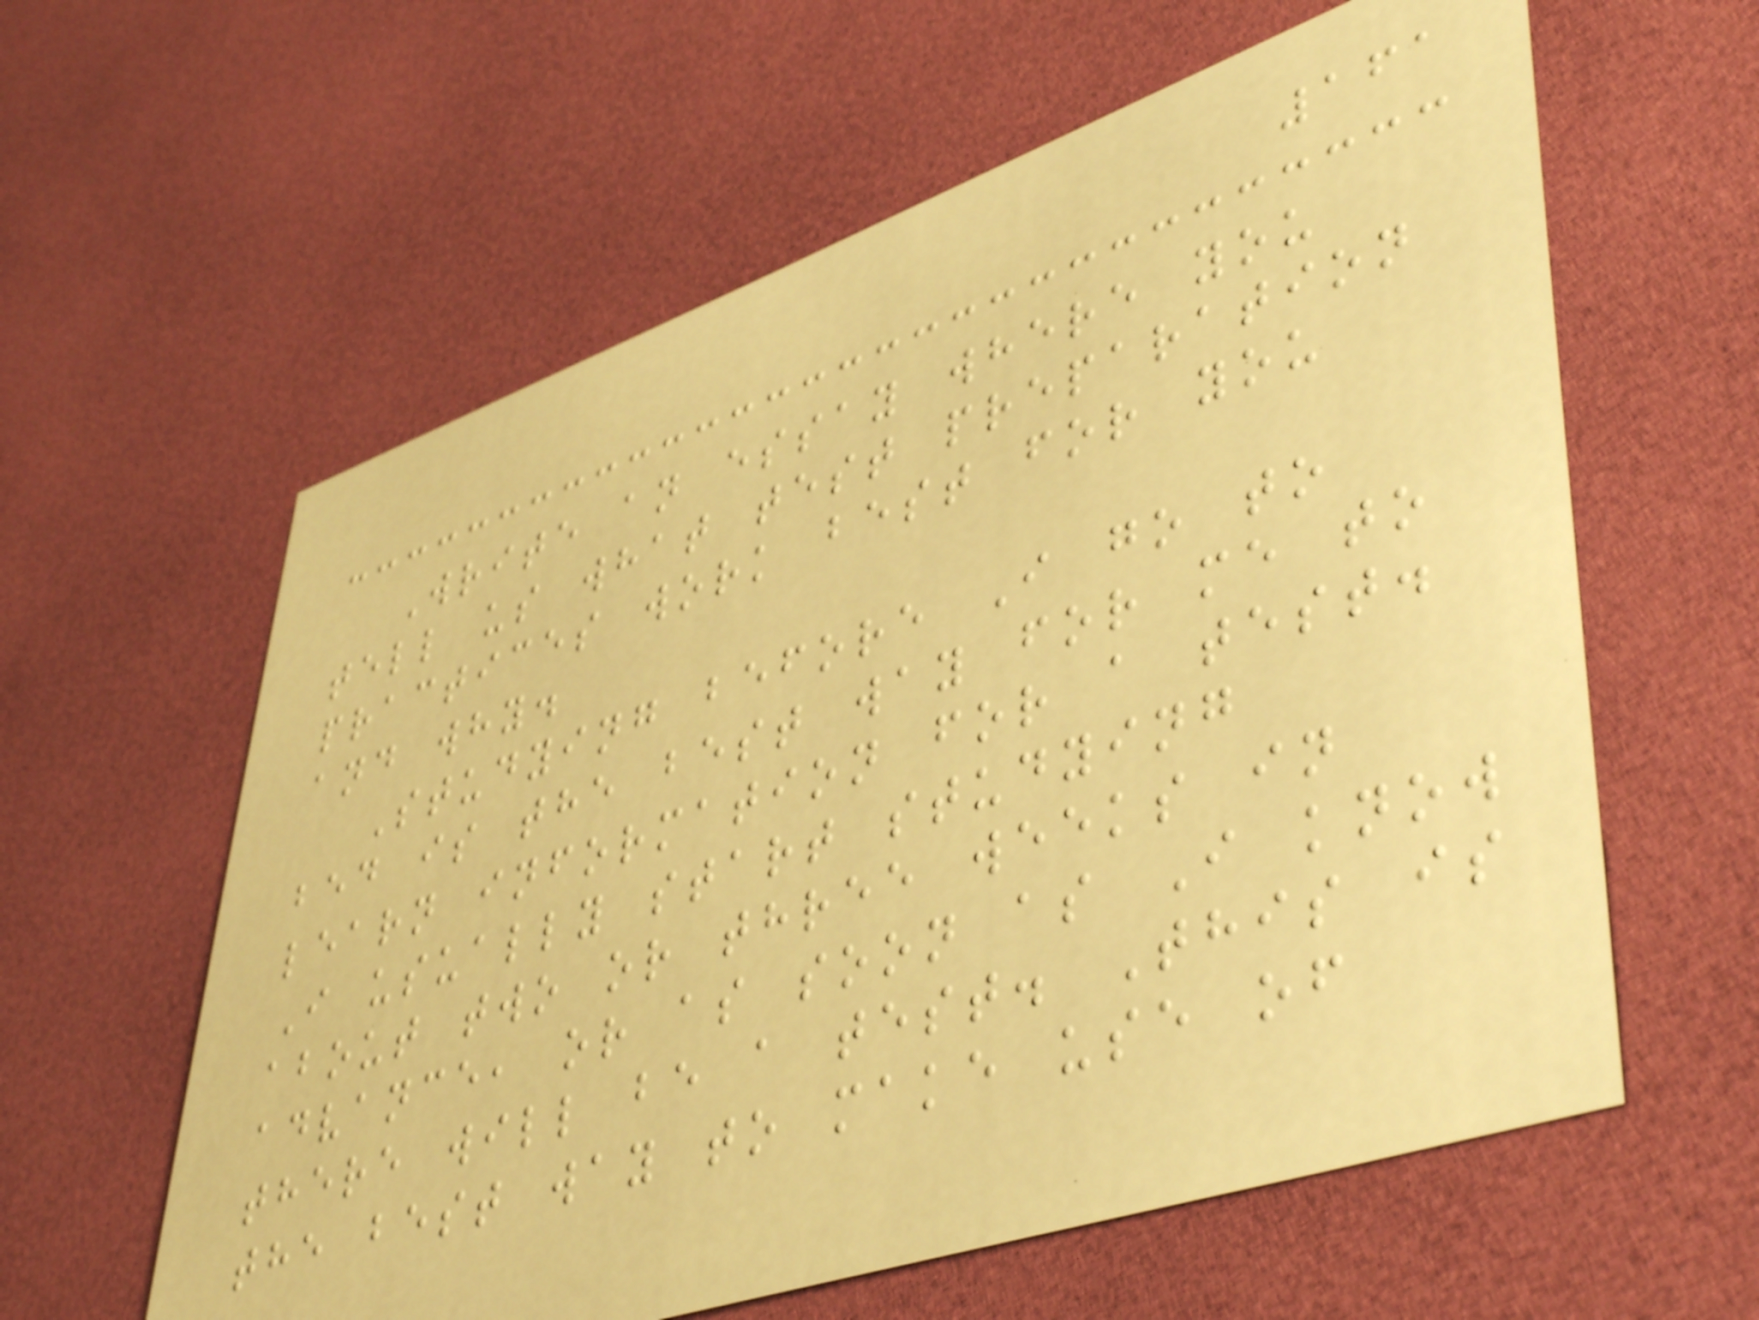161
Write an essay where you
tell us what test preparation
practices work best for you
and why.
Studying before I go to
bed is the best way for me to
learn information for a test.
I usually start studying
about two or three weeks in
advance, or as soon as I know
there will be a test. This is
the best way to make use of
